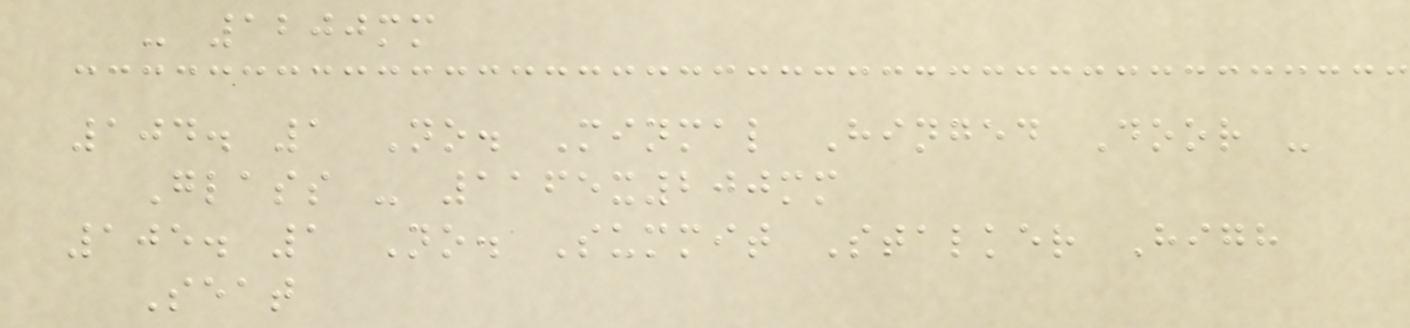- 1200mm
104. 1 No. Minmal Hinged Door -
Glass - 1165x200mm
105. 1 No. Summit Stalker High
Seat
